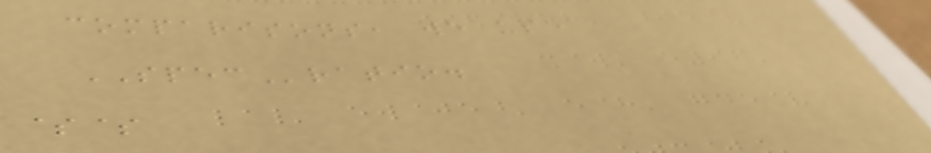comparisons, we use
SPECratio.
$$
